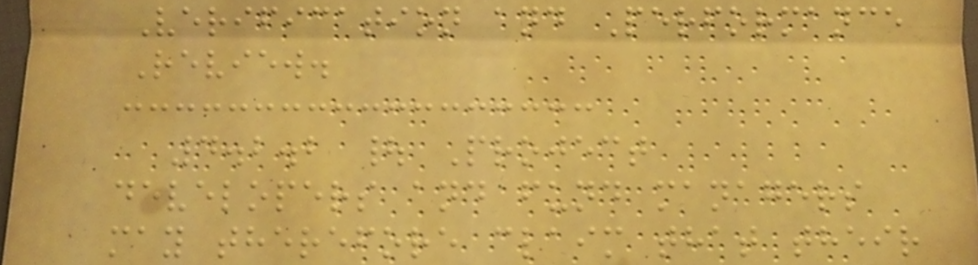Verification and Performance
Review.
4.2.2 | Project
developers and fund managers
may therefore claim that their
